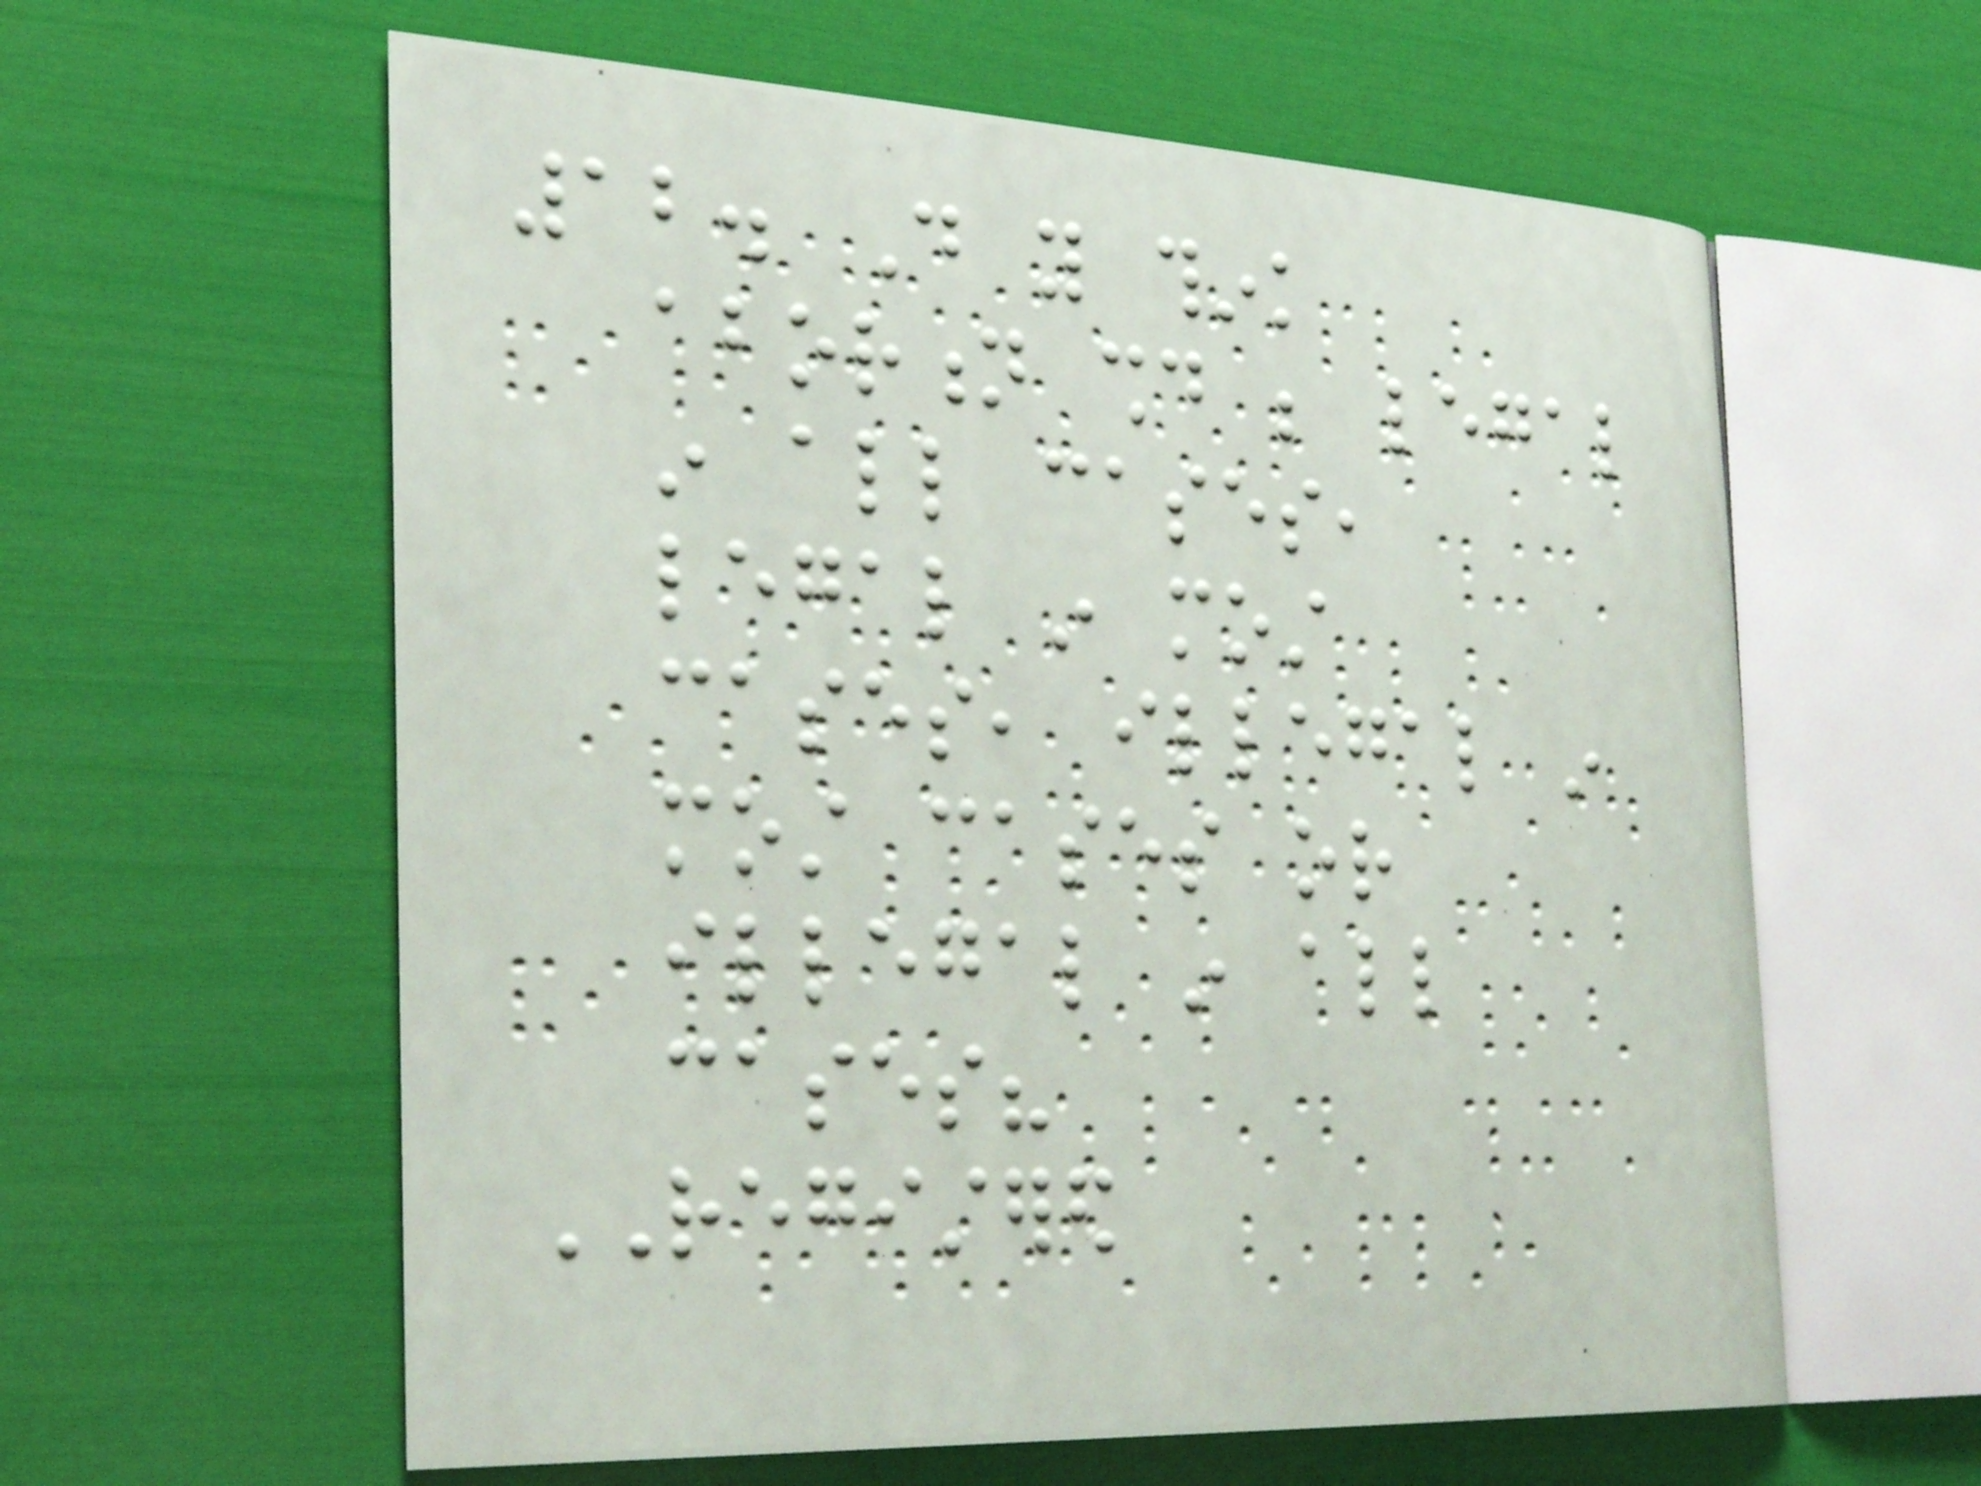12. Do you think
abortion should be legal
in all cases,
legal in most
cases, illegal in
most cases or
illegal in all
cases?
REGISTERED
